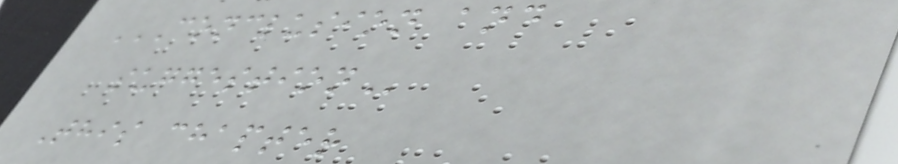CONCLUSION AND
SUGGESTION
This chapter
